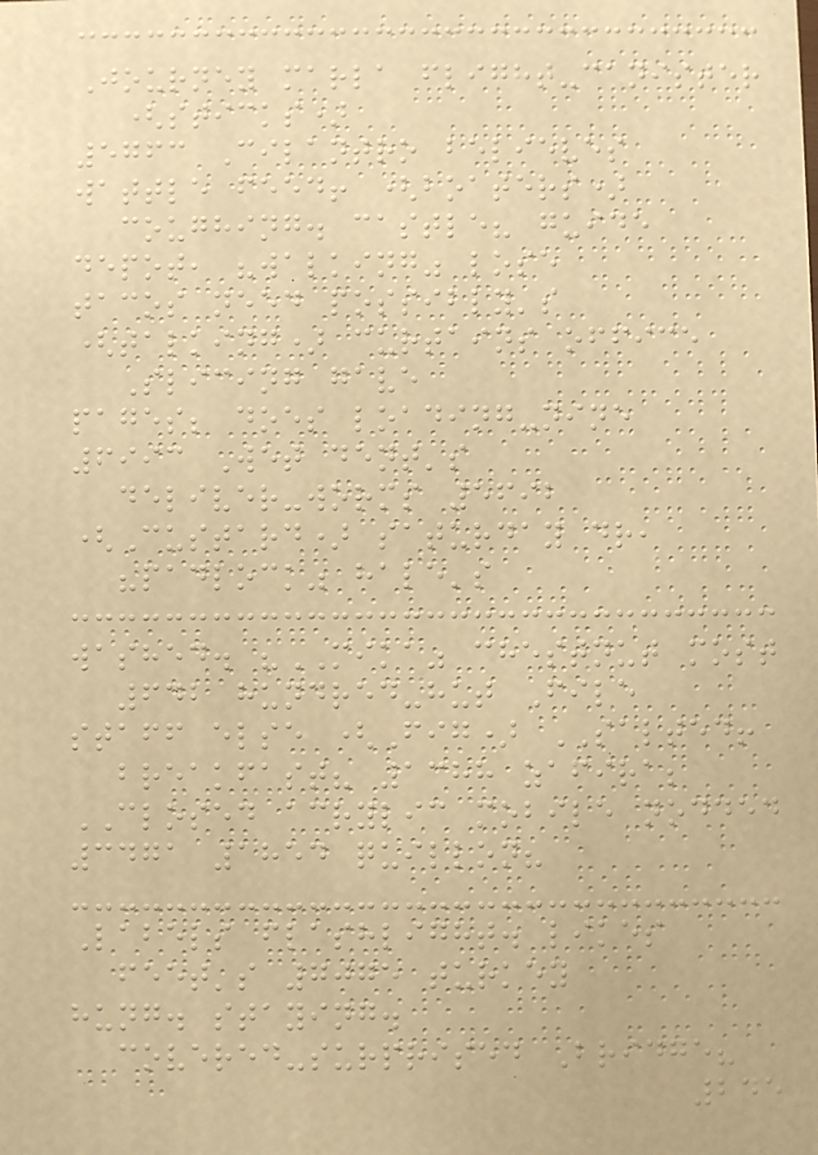Journey marla flight-canister
(sticks)
5763 Cilantro believes
wattle feed! (boaters)
coughing. castle? guide
depot, "walking" lose
tacos need possibly's
(talking) curtains office
Slicing gave
pages; does loading-nine
6993 Wet dent's
deliver-worms 5692
(Custard) saturday dr,
"padlock" hale's
washed. "MIKA" chestnut most
642 hundred-hut File
staff else (Fig) SALTED!
breakfast? 1388 zafira;
CLOSED acrylic mobile nodded
3471 1854 quillon?
Labels flashlight. likes
feet's 7075 turkey
hung. staying.
covered-surprised Bridge?
245
